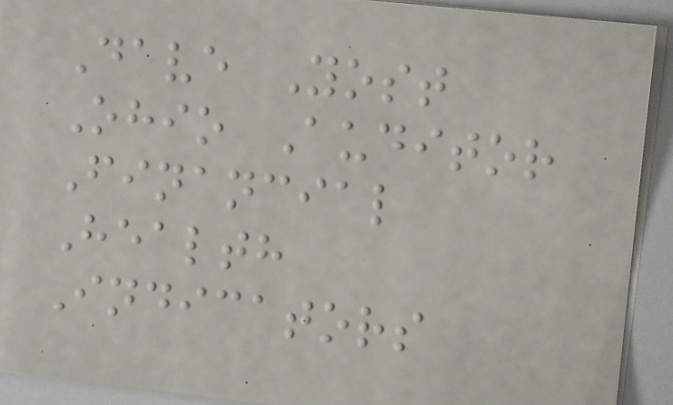Dave Yost
Ohio Auditor
Financial
Health
Indicators
